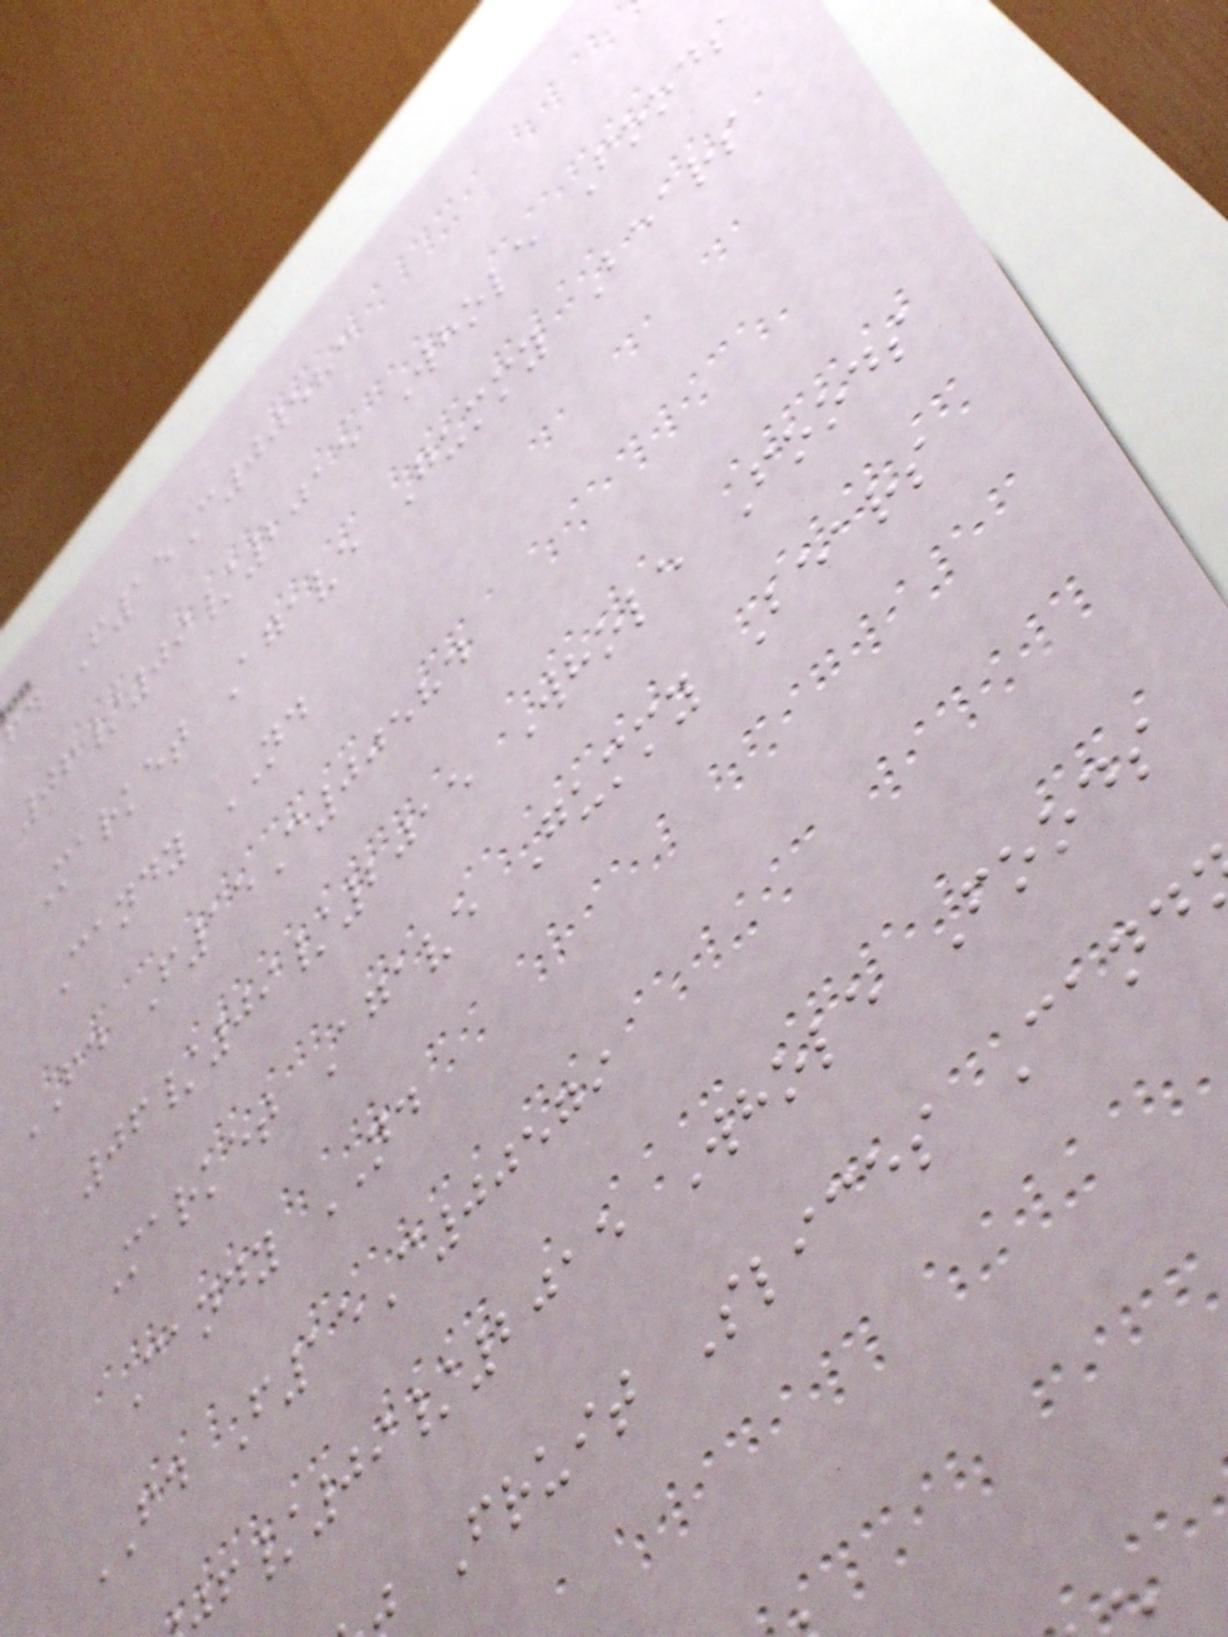fd F15C00583
06/09/2015 Whole Foods
Market Agave Gummy Bears
Candy ND
FD F15C00584
06/09/2015 Whole Foods
Market Agave Gummy Bears
Candy ND
FD F15C00579
/09/2015 Whole Foods
Fruit Slices Cand
